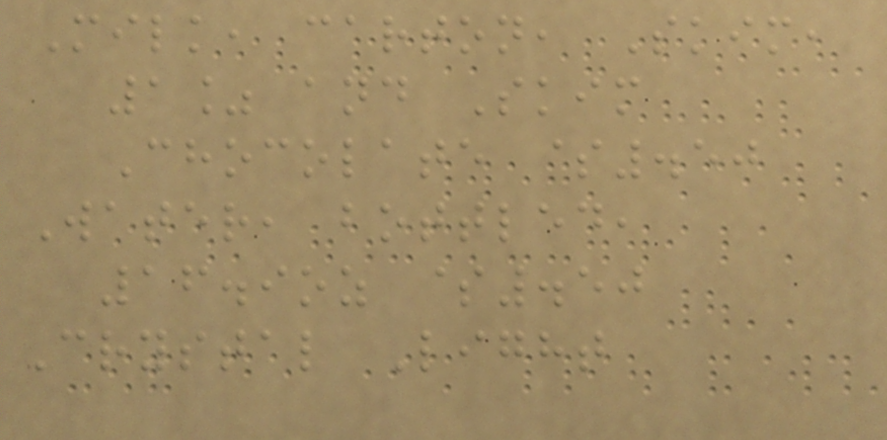Milk, carton, Skim,
1% and Skim
Chocolate $.50
Water, bottled,
16.9oz $.50
Crystal Light
